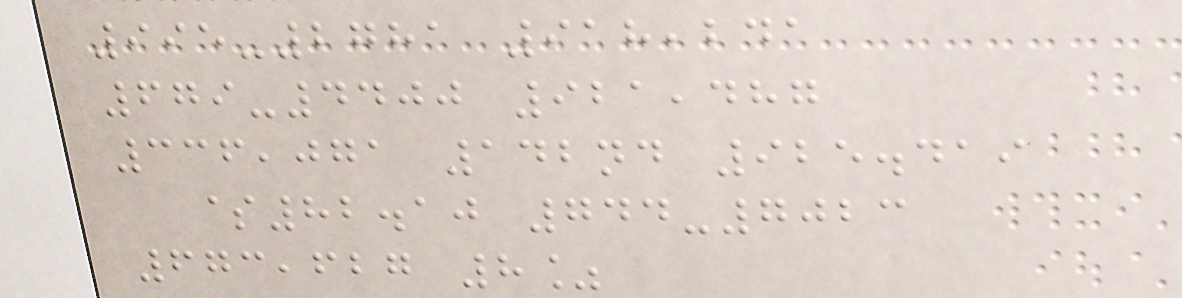995-2781 918,241
679-4400 921,487
336,071 142nd 925.419
$82.10 744-7023
673,627 8%
